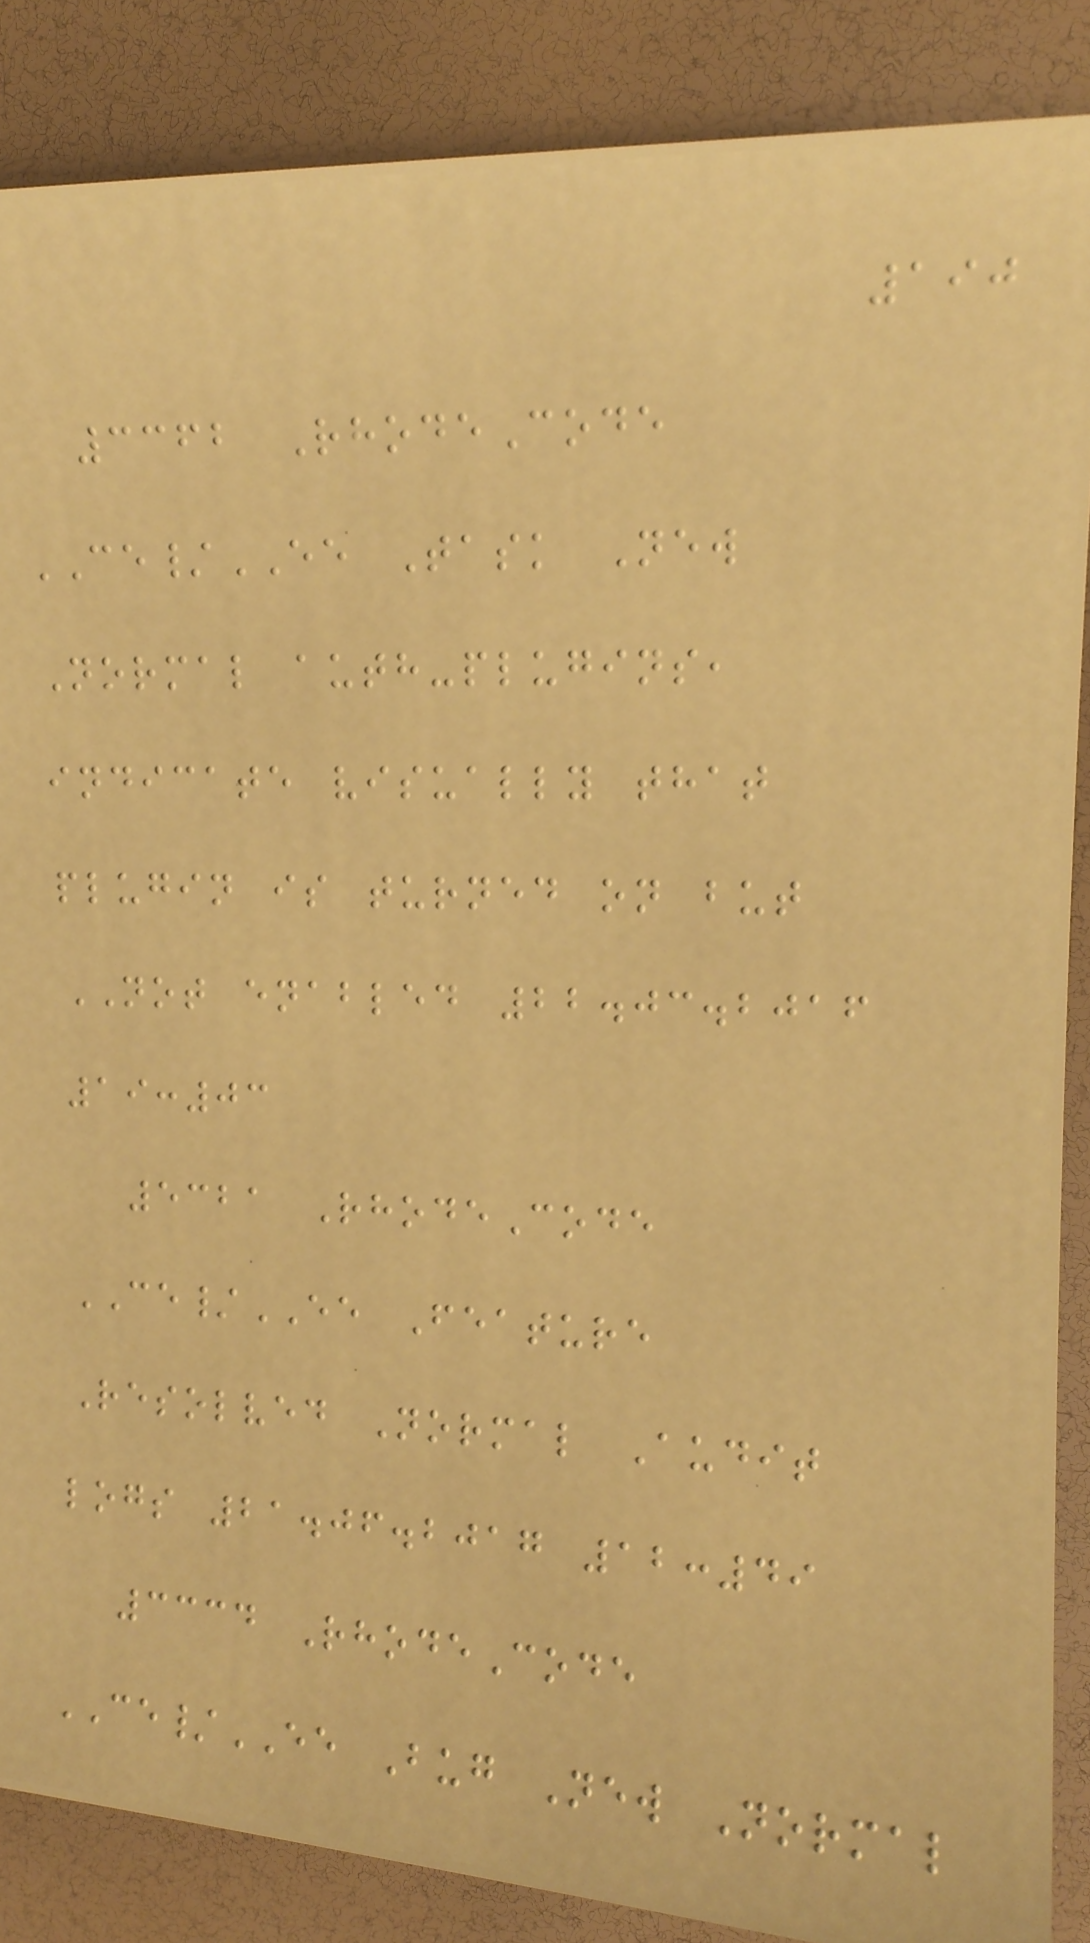190
3362 RhodeCode
CE/EE Task New
Normal auth-plugins,
indicate visually that
plugin is turned on but
NOT enabled 22.03.2016
19:03
5321 RhodeCode
CE/EE Feature
Resolved Normal Audit
logs 21.06.2017 12:49
3334 RhodeCode
CE/EE Bug New Normal
